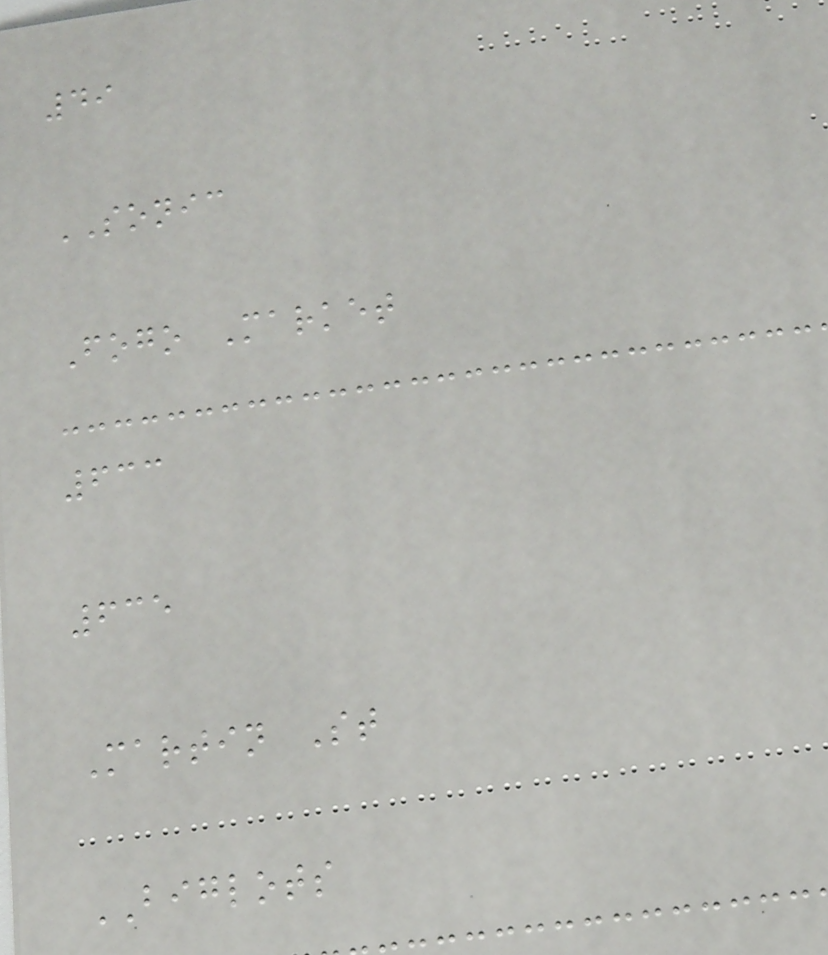49
SONIC
Fogo Market
633
635
Martin St
BIGLOTS
